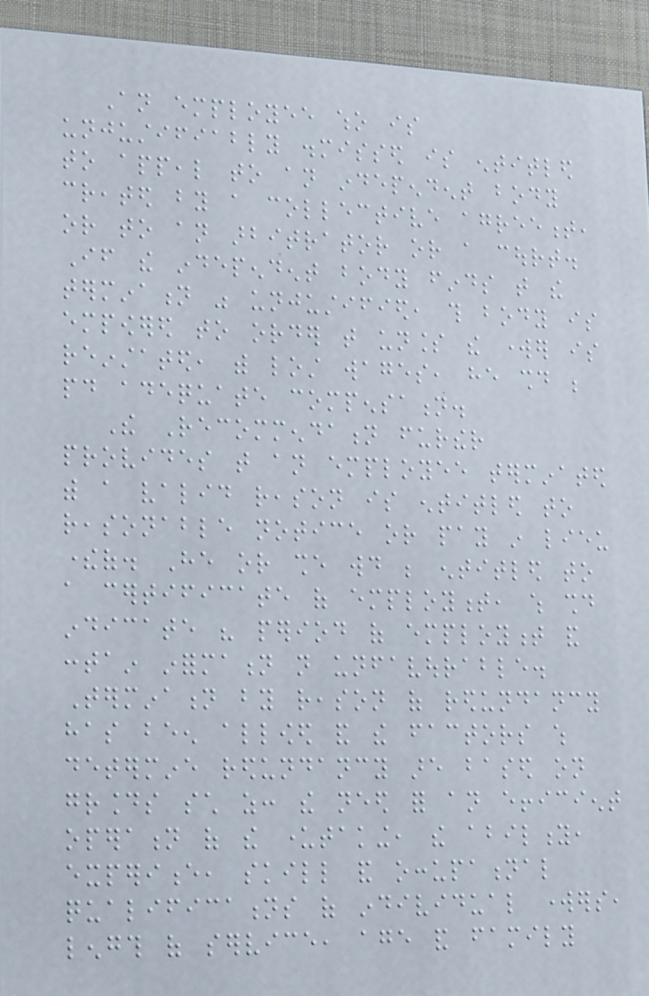An employee who is
unjustifiably dismissed is entitled
to appeal to an independent body
created by a collective agreement,
or to an arbitrator or a court.
If the independent body finds that the
termination was unjustified, this body is
empowered to order that unless the worker is
reinstated, with lost wages, he should be
paid adequate compensation.
The Recommendation further
provides that an employee terminated
with a valid reason is entitled to
reasonable notice or pay in lieu
thereof. He or she would be entitled to
a certificate of employment, which should
indicate his period of employment and
contain information not unfavourable.
Termination by reason of redundancy
has been allowed and the factors which
determine redundancy are based on
grounds such as: the need for an efficient
operation of the undertaking, the ability,
experience, skill and occupational
qualifications of individual workers,
length of service, age and family
